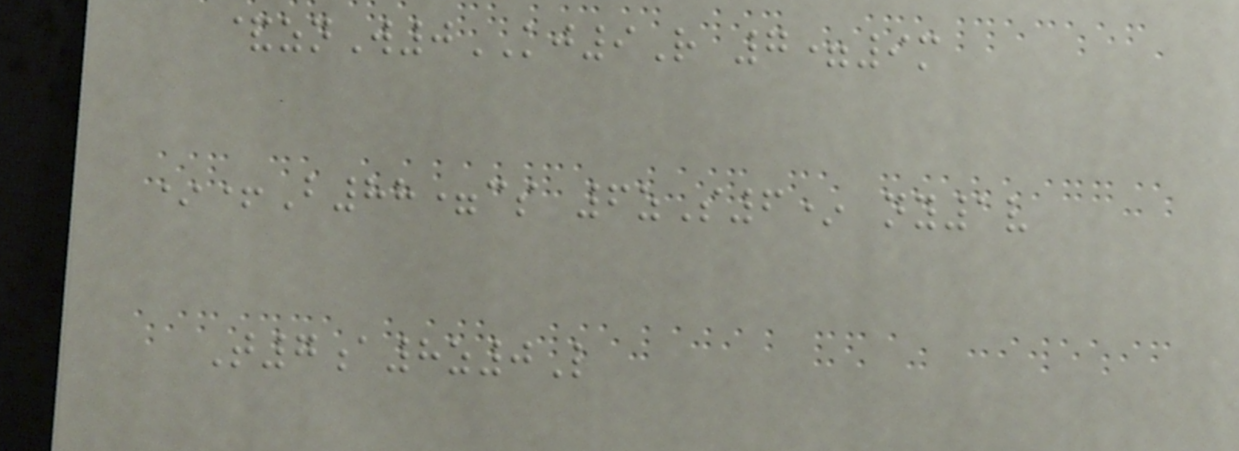&znW0KJ9R 7=9m
*+B88=cs 6zS6* ny1v
T7a8z0L
